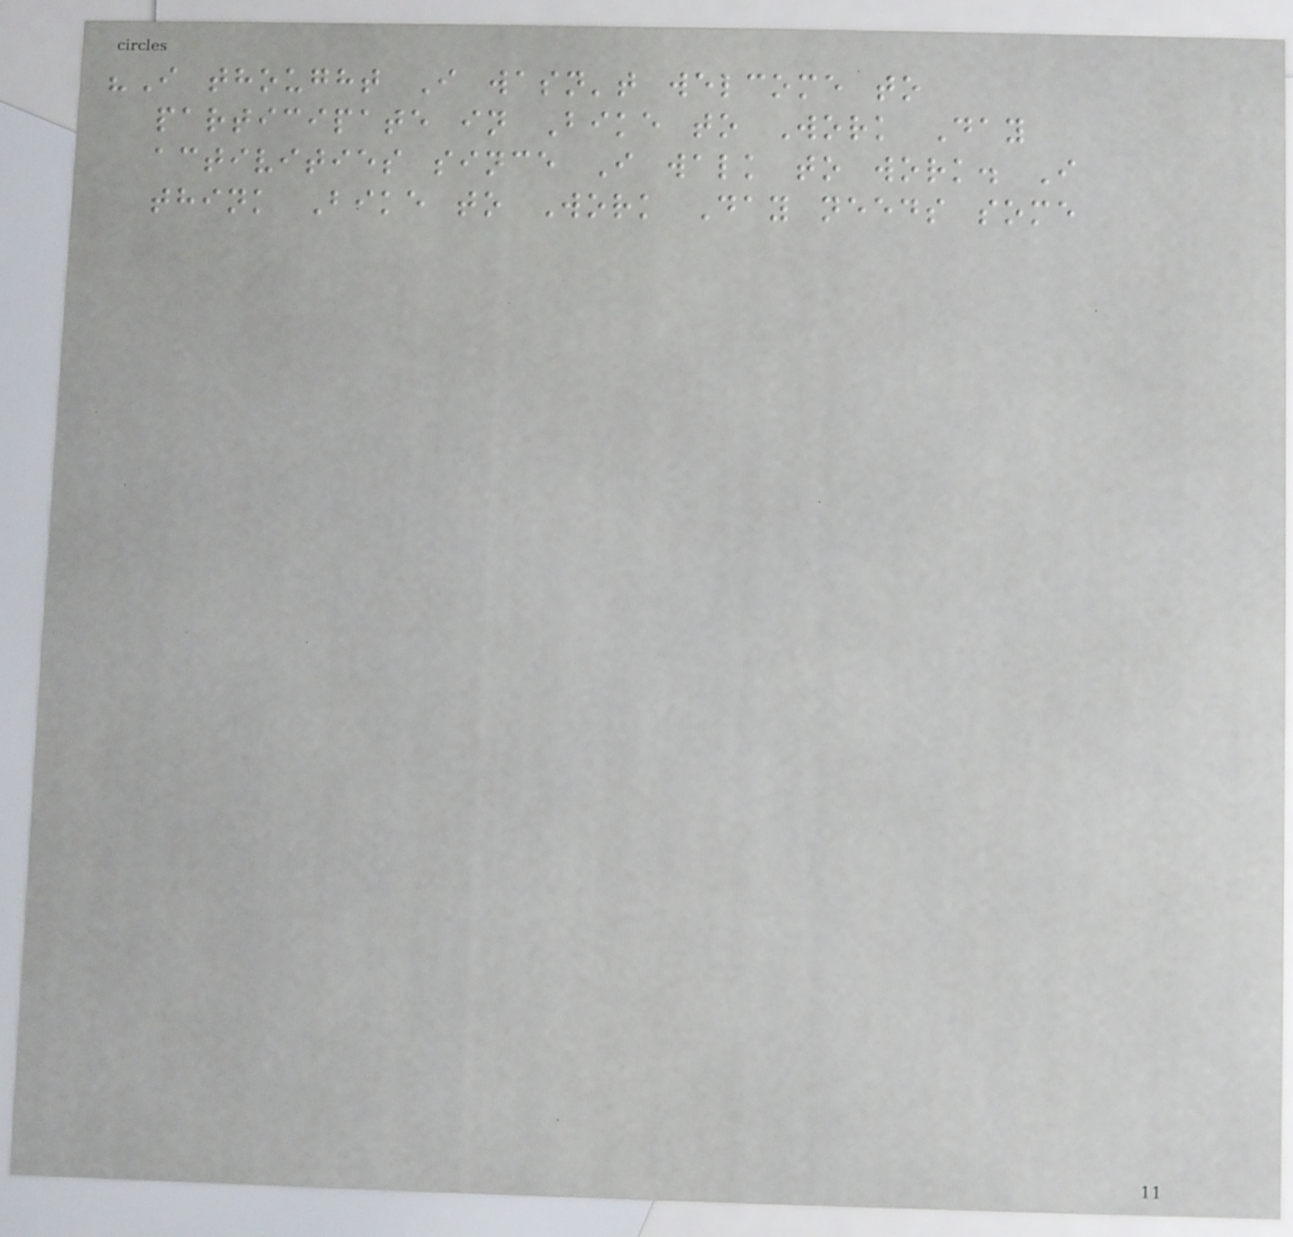"I thought I wasn't welcome to
participate in Bike to Work Day
activities since I walk to work. I
think Bike to Work Day needs some
